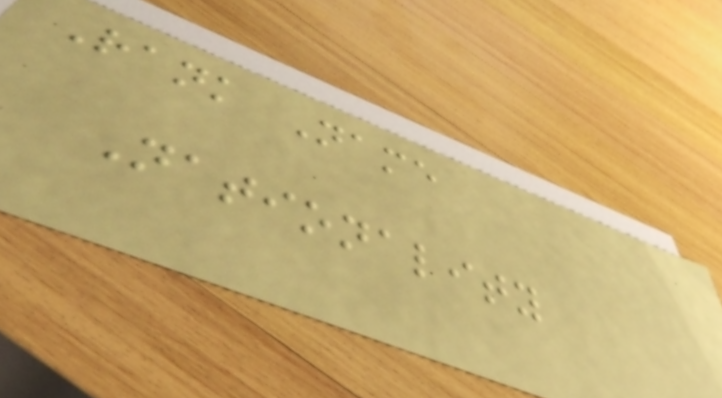Rank Name
Nationality
